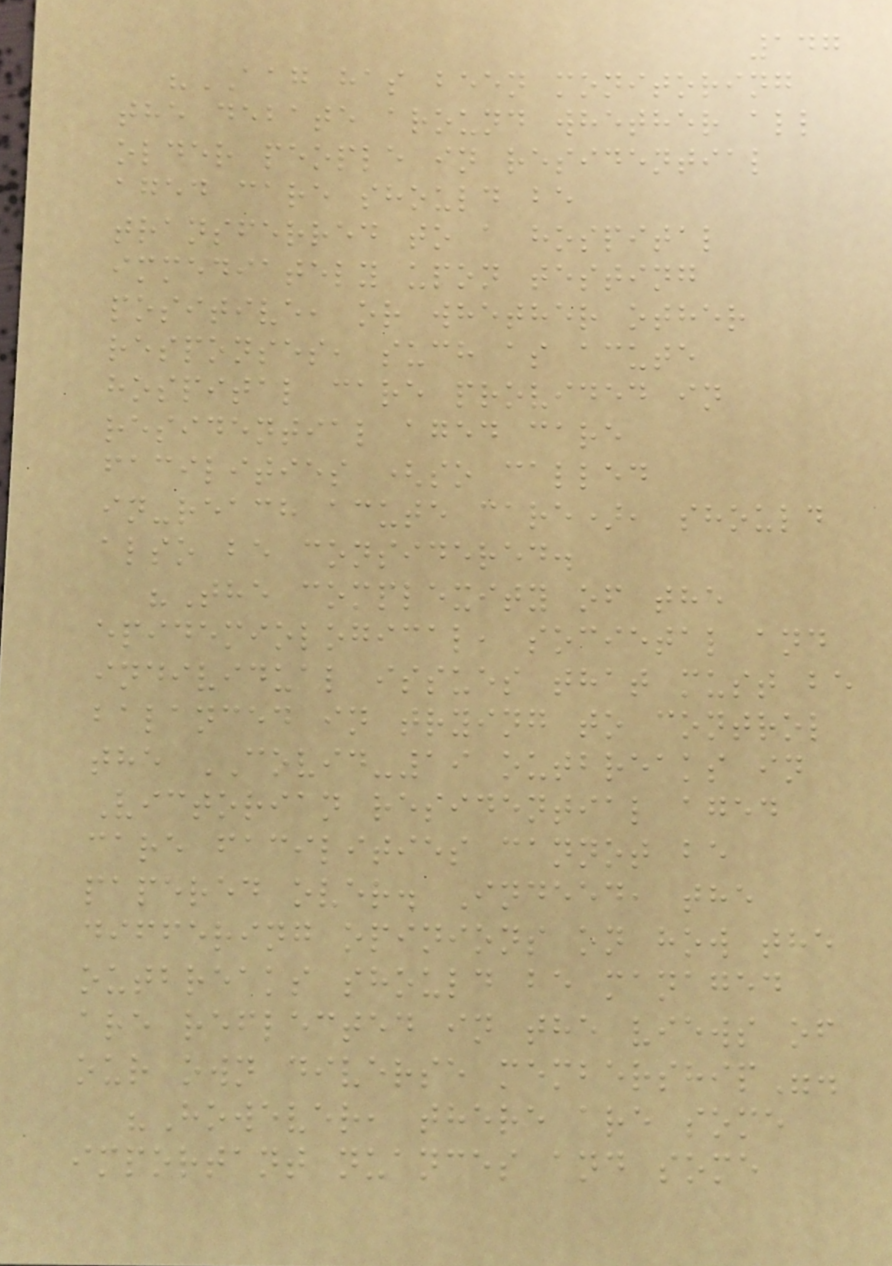147
"AAG has been monitoring
the debate around whether all
older people in residential
aged care should be
transferred to a hospital
immediately upon testing
positive, or whether other
responses, such as acute
hospital care provided in
residential aged care
facilities (so called
in-reach acute care), should
also be considered.
"The complexity of the
epidemiological, societal and
individual issues that must be
balanced in trying to control
the COVID-19 outbreaks in
Victorian residential aged
care facilities cannot be
papered over. Indeed, the
differing opinions on how the
outbreaks should be managed
are reflected in the views of
our own diverse membership".
"However, there are some
important nuances and some
